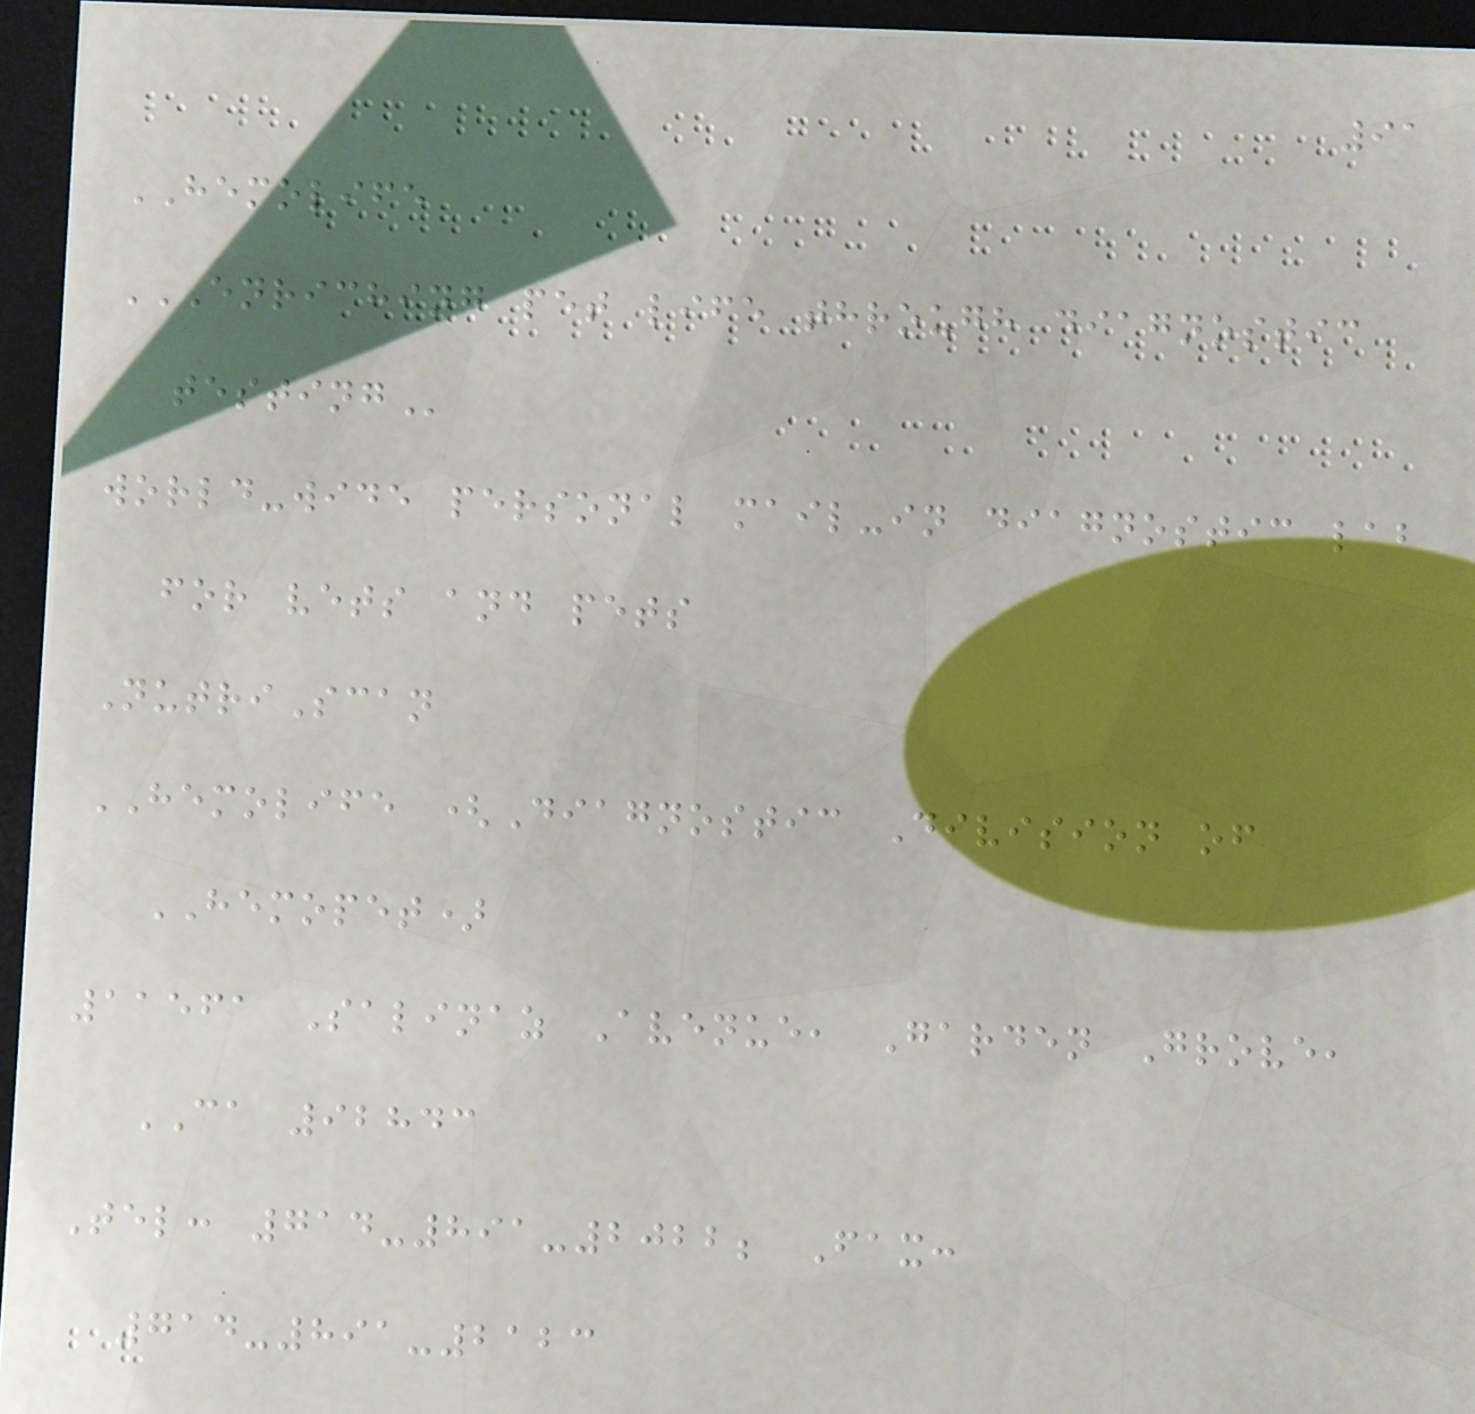91
HEMOLIFE
ENRICHING PET LIFE THROUGH DIAGNOSTIC
TESTING
world-wide personal mail-in diagnostic lab
for vets and pets
NutriScan
HEMOLIFE (Diagnostic Division of
HEMOPET)
11561 Salinaz Avenue, Garden Grove,
CA 92843
Tel: 714-891-2022; Fax:
714-891-2123
